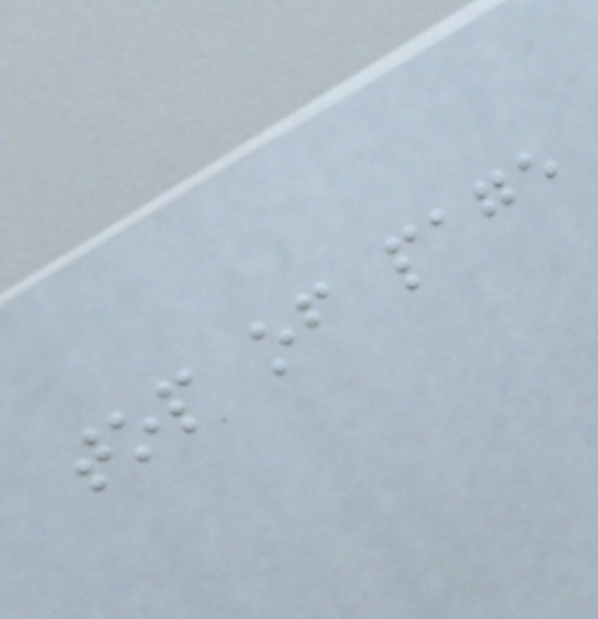top of page
